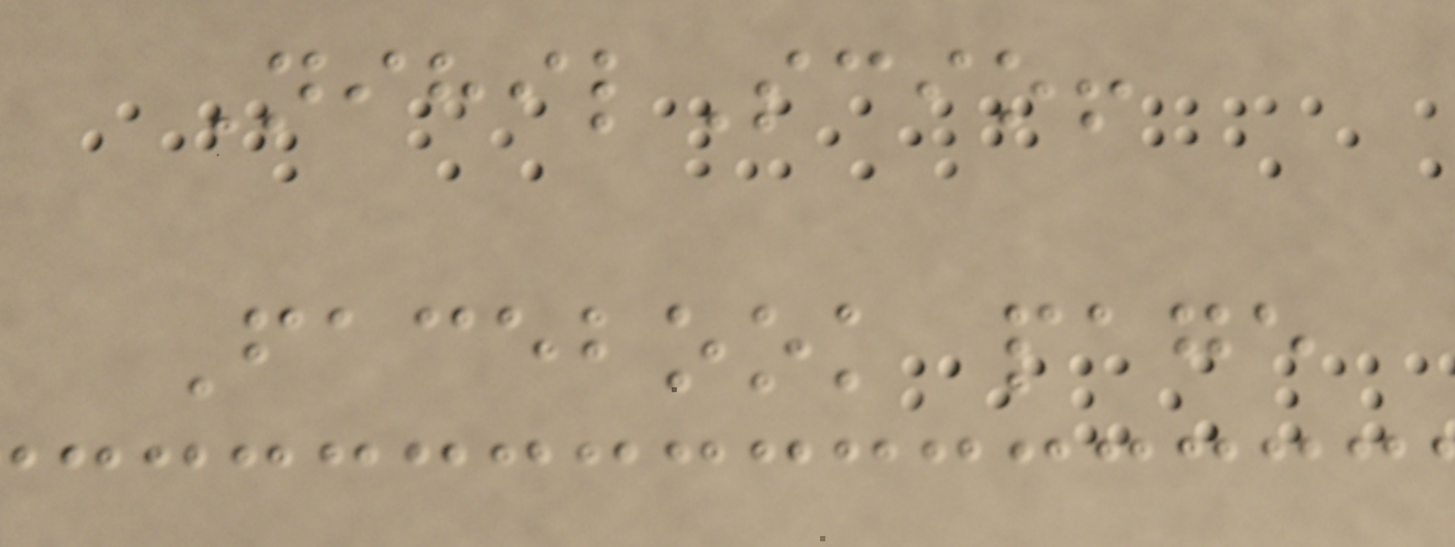NihilScio!
Facebook page
